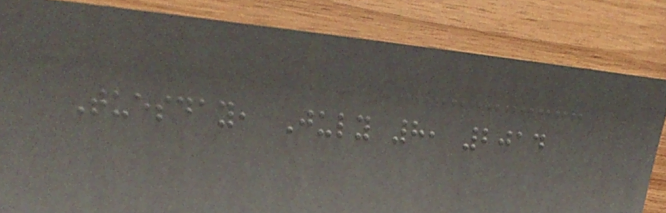Tuesday, July 8, 2014
